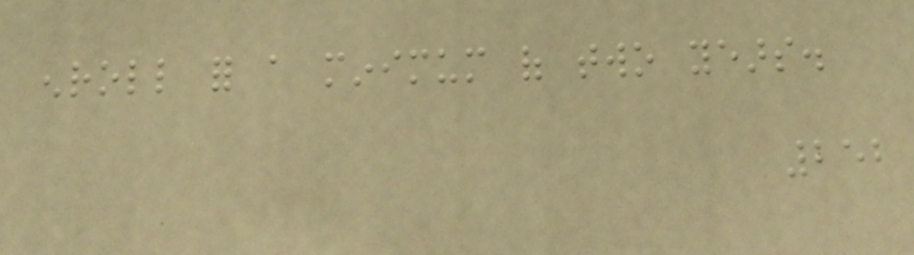enroll for a minimum of two years.
252
